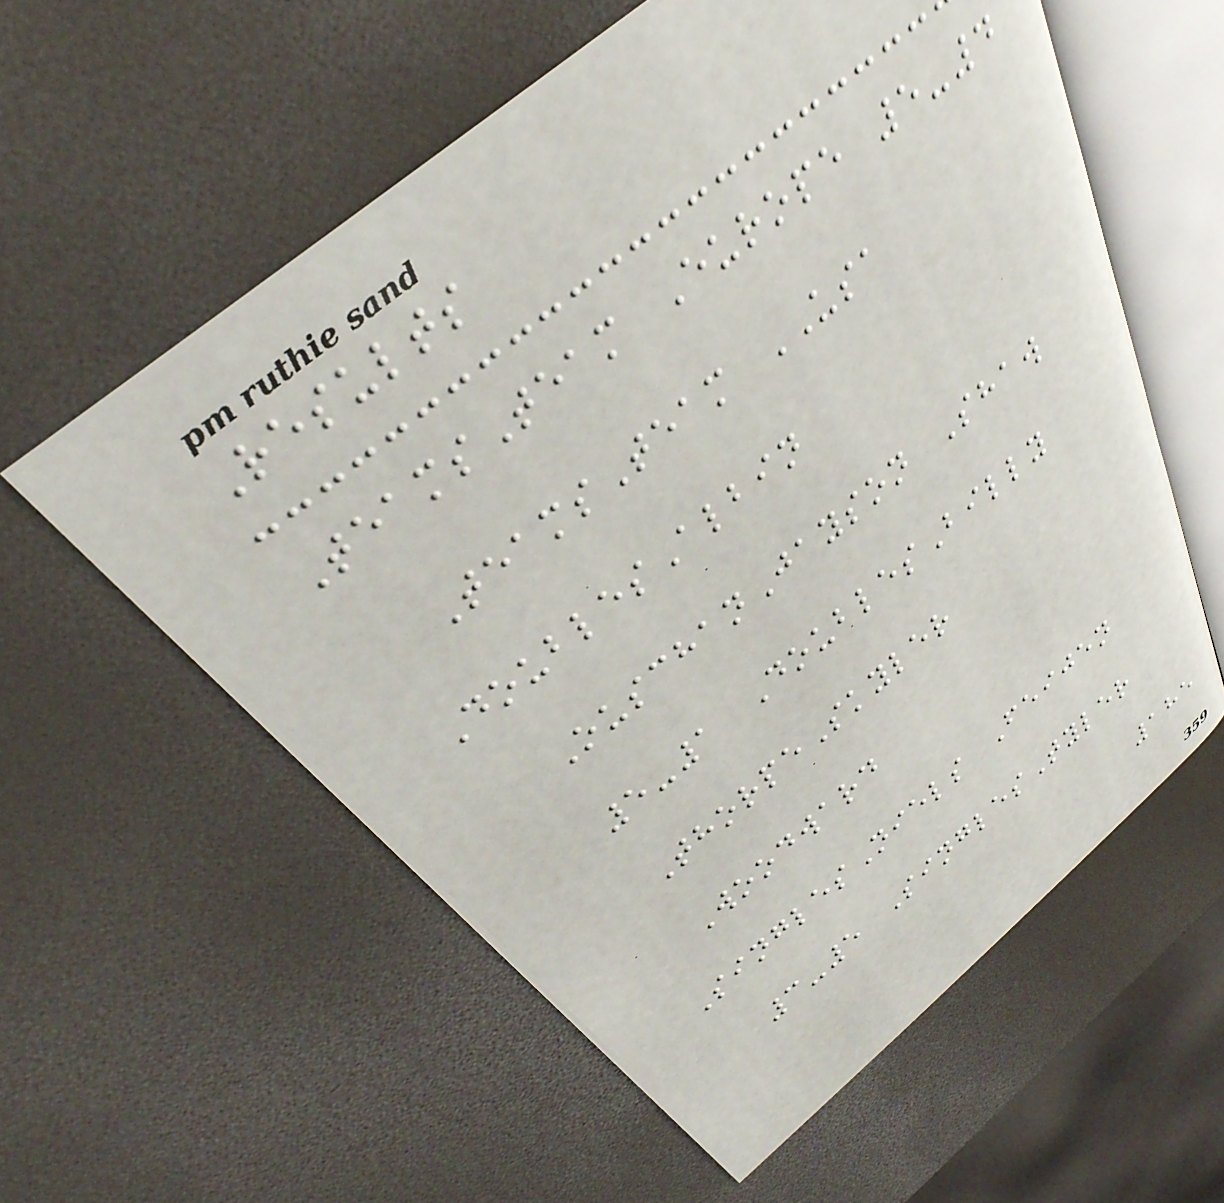Results
TeamsTeam Europe 5-4
TeamsTeam USA
DoublesAlbin
OuschanJayson Shaw
5-1 DoublesBilly
ThorpeSkyler
Woodward
SinglesNiels Feijen
3-5 SinglesTyler
185
